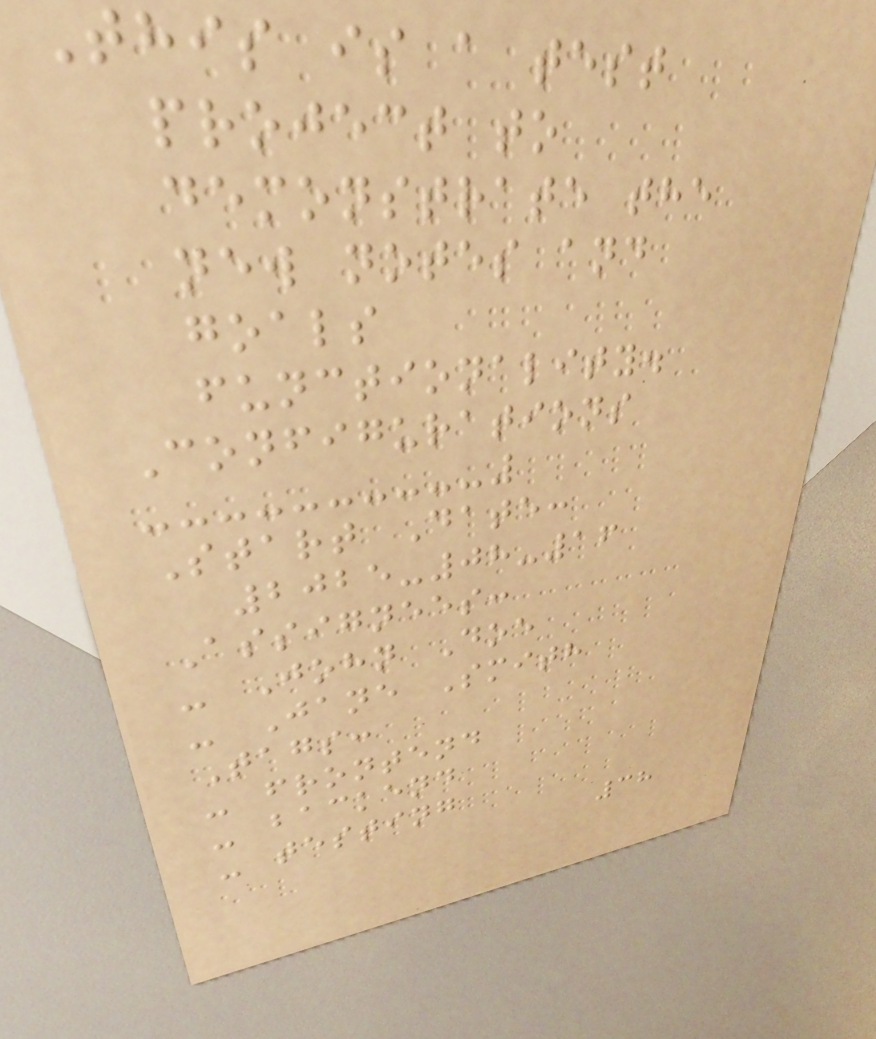This is a test
project to
demonstrate the
new notes and
goals
functionality.
Configurations
Start Date:
2025-08-16
Assignees:
- John Doe
- Jane Smith
Tags:
- frontend
- backend
- testing
38
